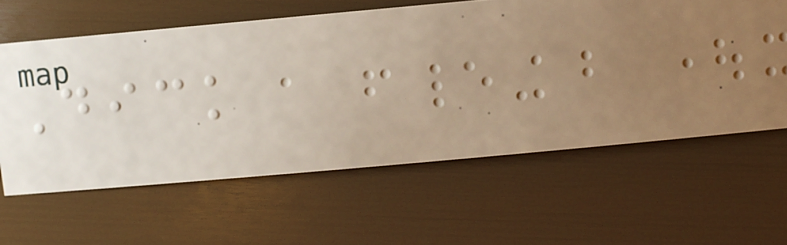Dick
